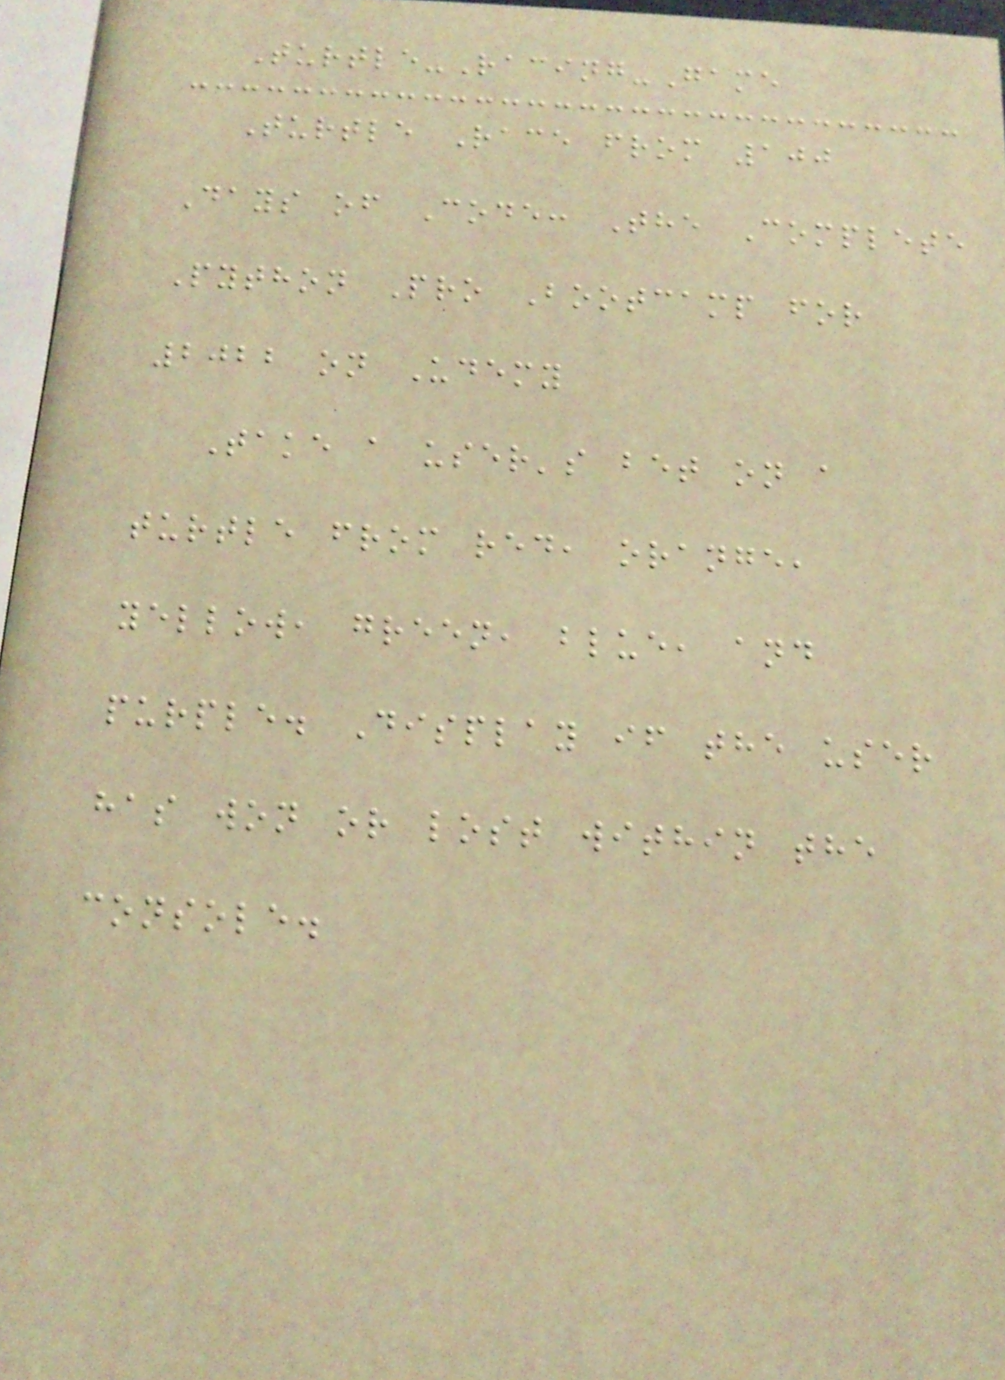Turtle-Racing-Game
Turtle Race from 100
Days of Code: The Complete
Python Pro Bootcamp for
2022 on Udemy
Take a user's bet on a
turtle from red, orange,
yellow, green, blue, and
purple. Display if the user
has won or lost within the
console.
